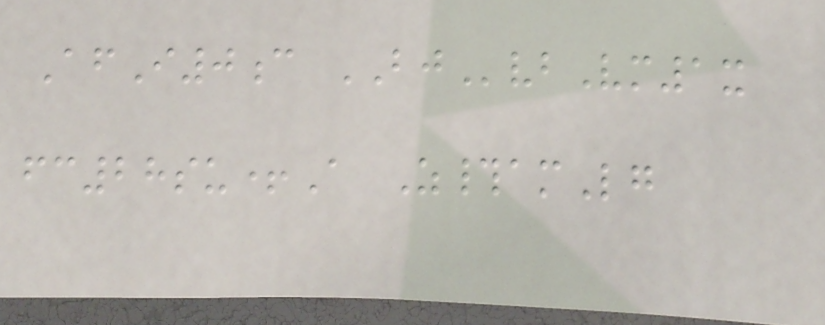AfI0c BJvbVm1x
fc28su+A Z#amLg
